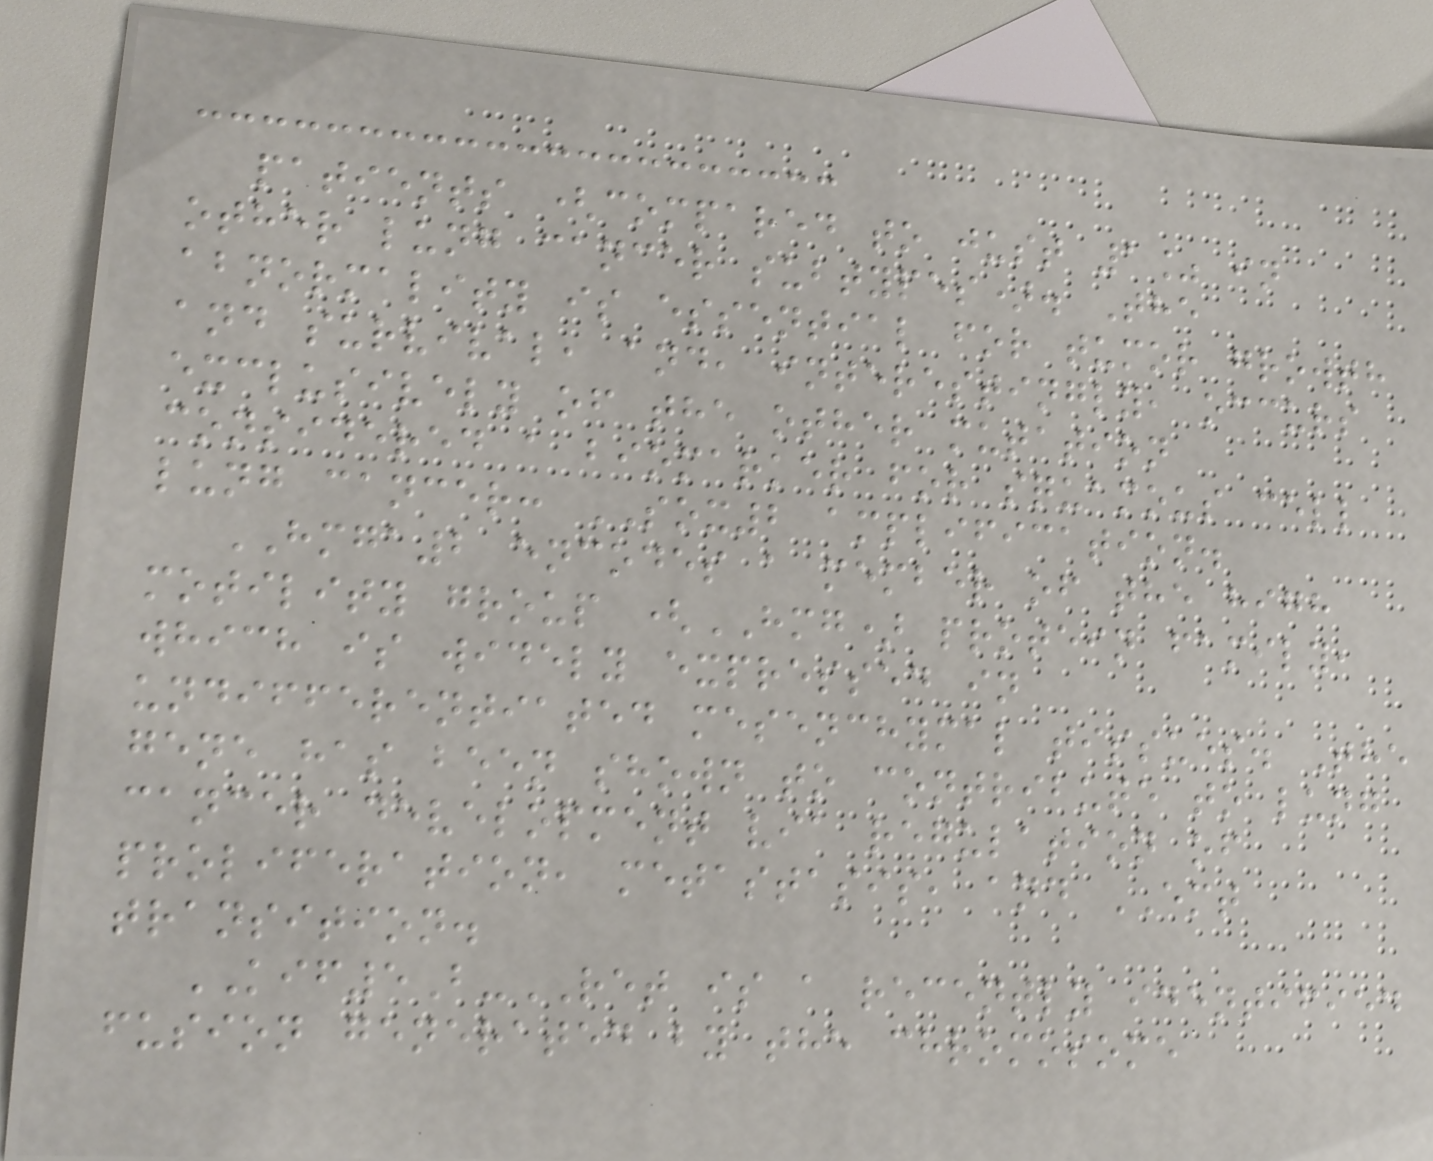patients (compared to just 1% in
other lung cancer subtypes). The
abnormality is essential for tumor growth
and survival, and, interestingly, occurs
exclusively of the other mutation
considered a biomarker for squamous cell
lung cancer: SOX2 amplification.
HMGA2 encodes a member of the high
motility group (HMG) protein family,
which is widely expressed in
undifferentiated mesenchymal tissues. The
gene has been shown to contribute to lung
cancer development via regulation of
proliferation, metastasis, and EMT
transition.
KIF5B-RET is a recently identified
fusion generated by the chromosome
